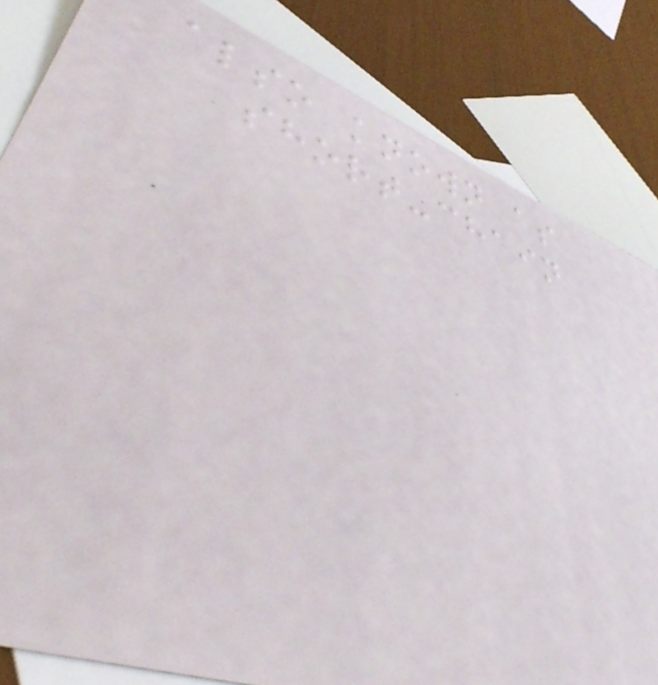also known as
short-chain
